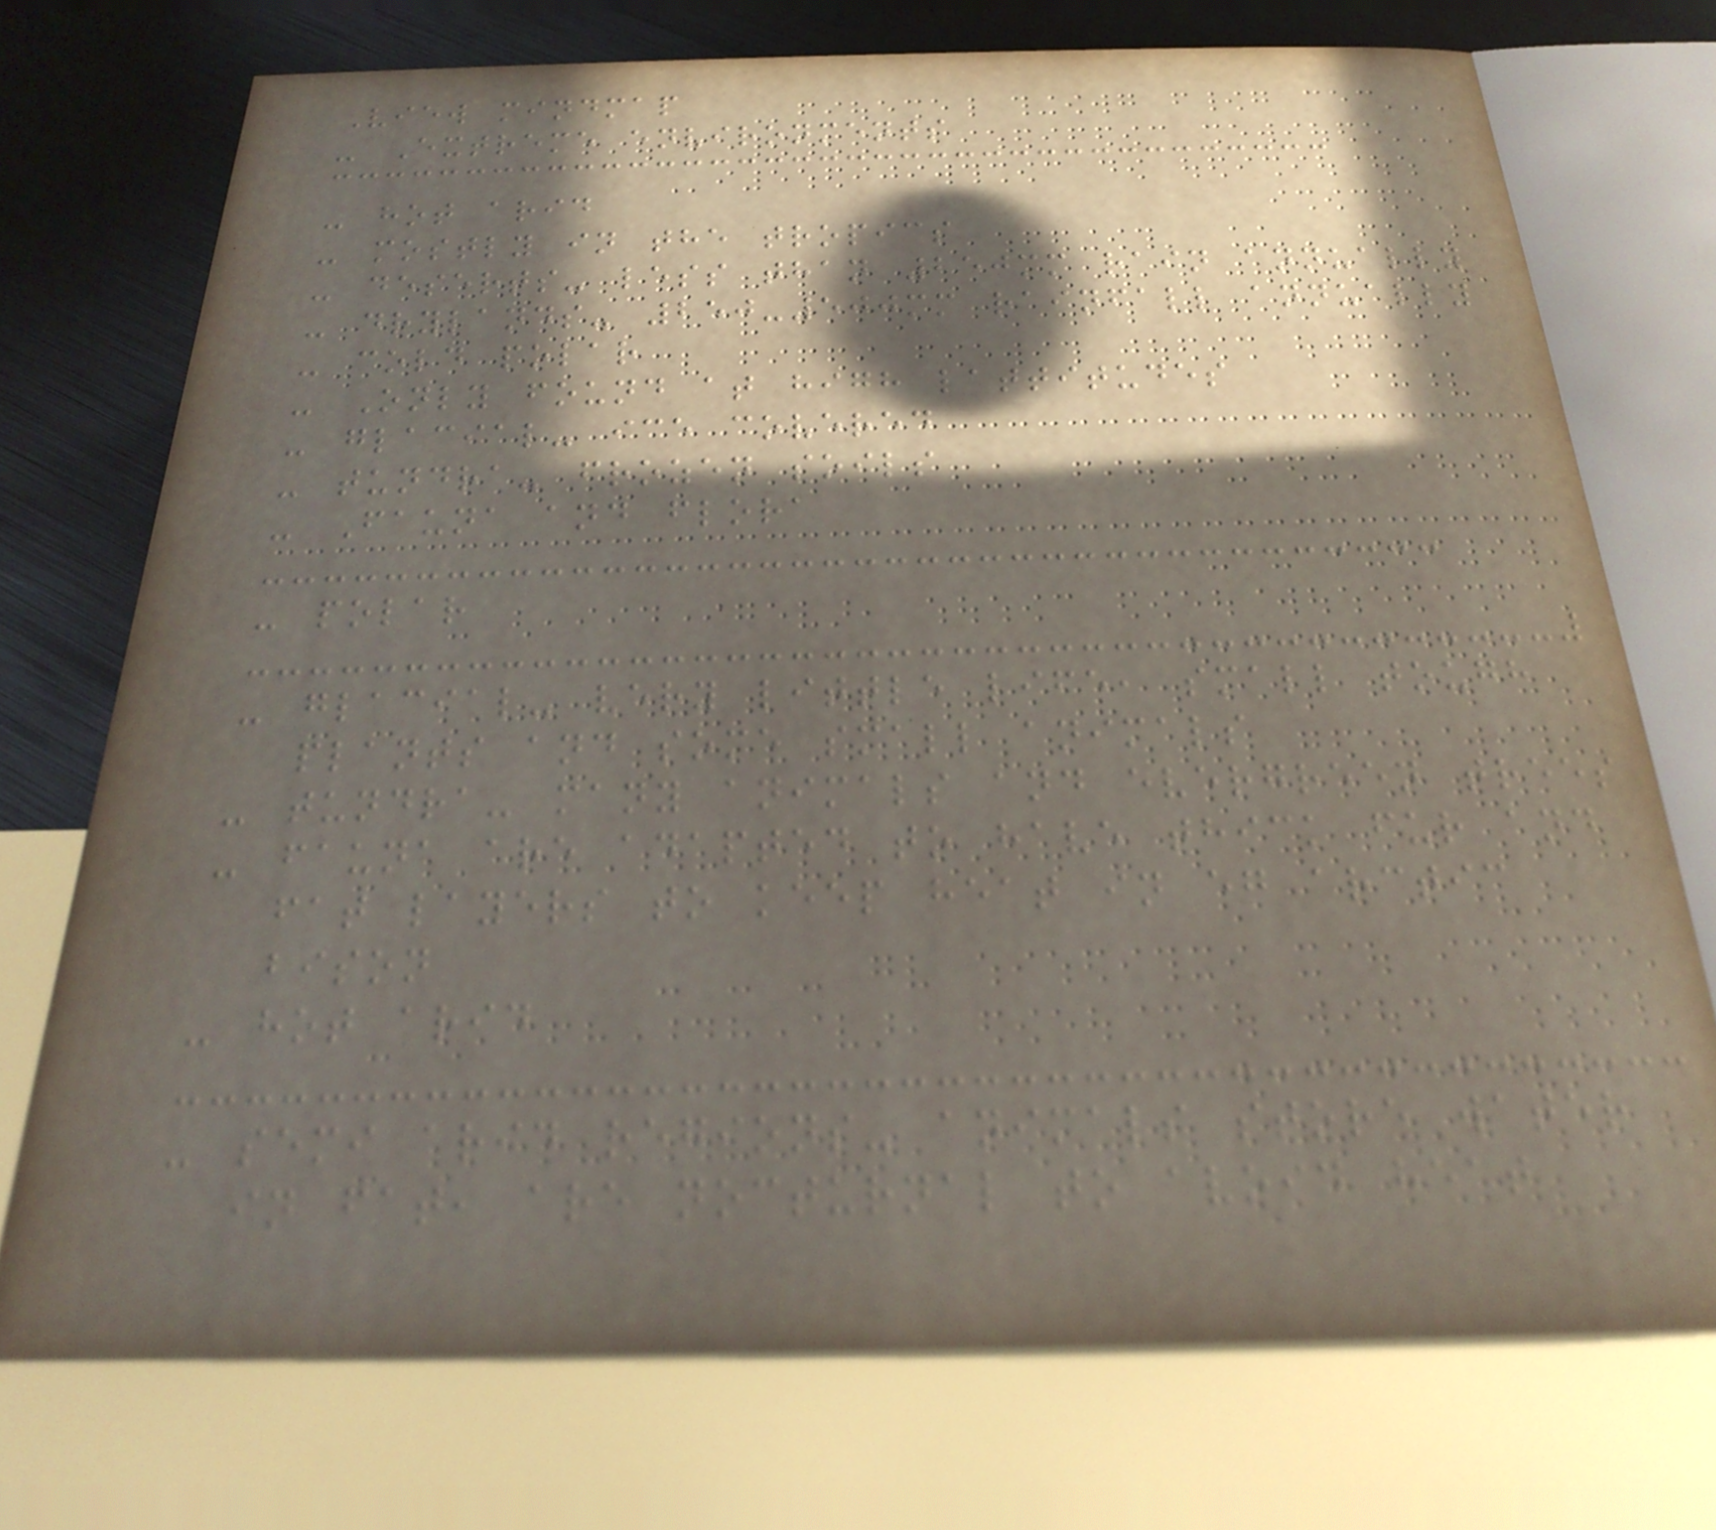View mindmap
- Extreme environments
- hot arid
- mostly in the tropics
- deserts- less than 250mm rain annually
- drylands- 250-500mm rainfall annually
- cold polar
- Only found at high lattitudes
- glacial- ice covered
- tundra- frozen soils
- Fauna and flora
- polar
- glacial- very little life, small tough
plants and some small animals
- tundra- many animals and evergreen trees
- fauna are adapted to have thick fur and
fat layers to keep heat in eg arctic
bison
- hot arid
- semi arid regions- animals store water
in fat, are nocturnal to avoid heat
